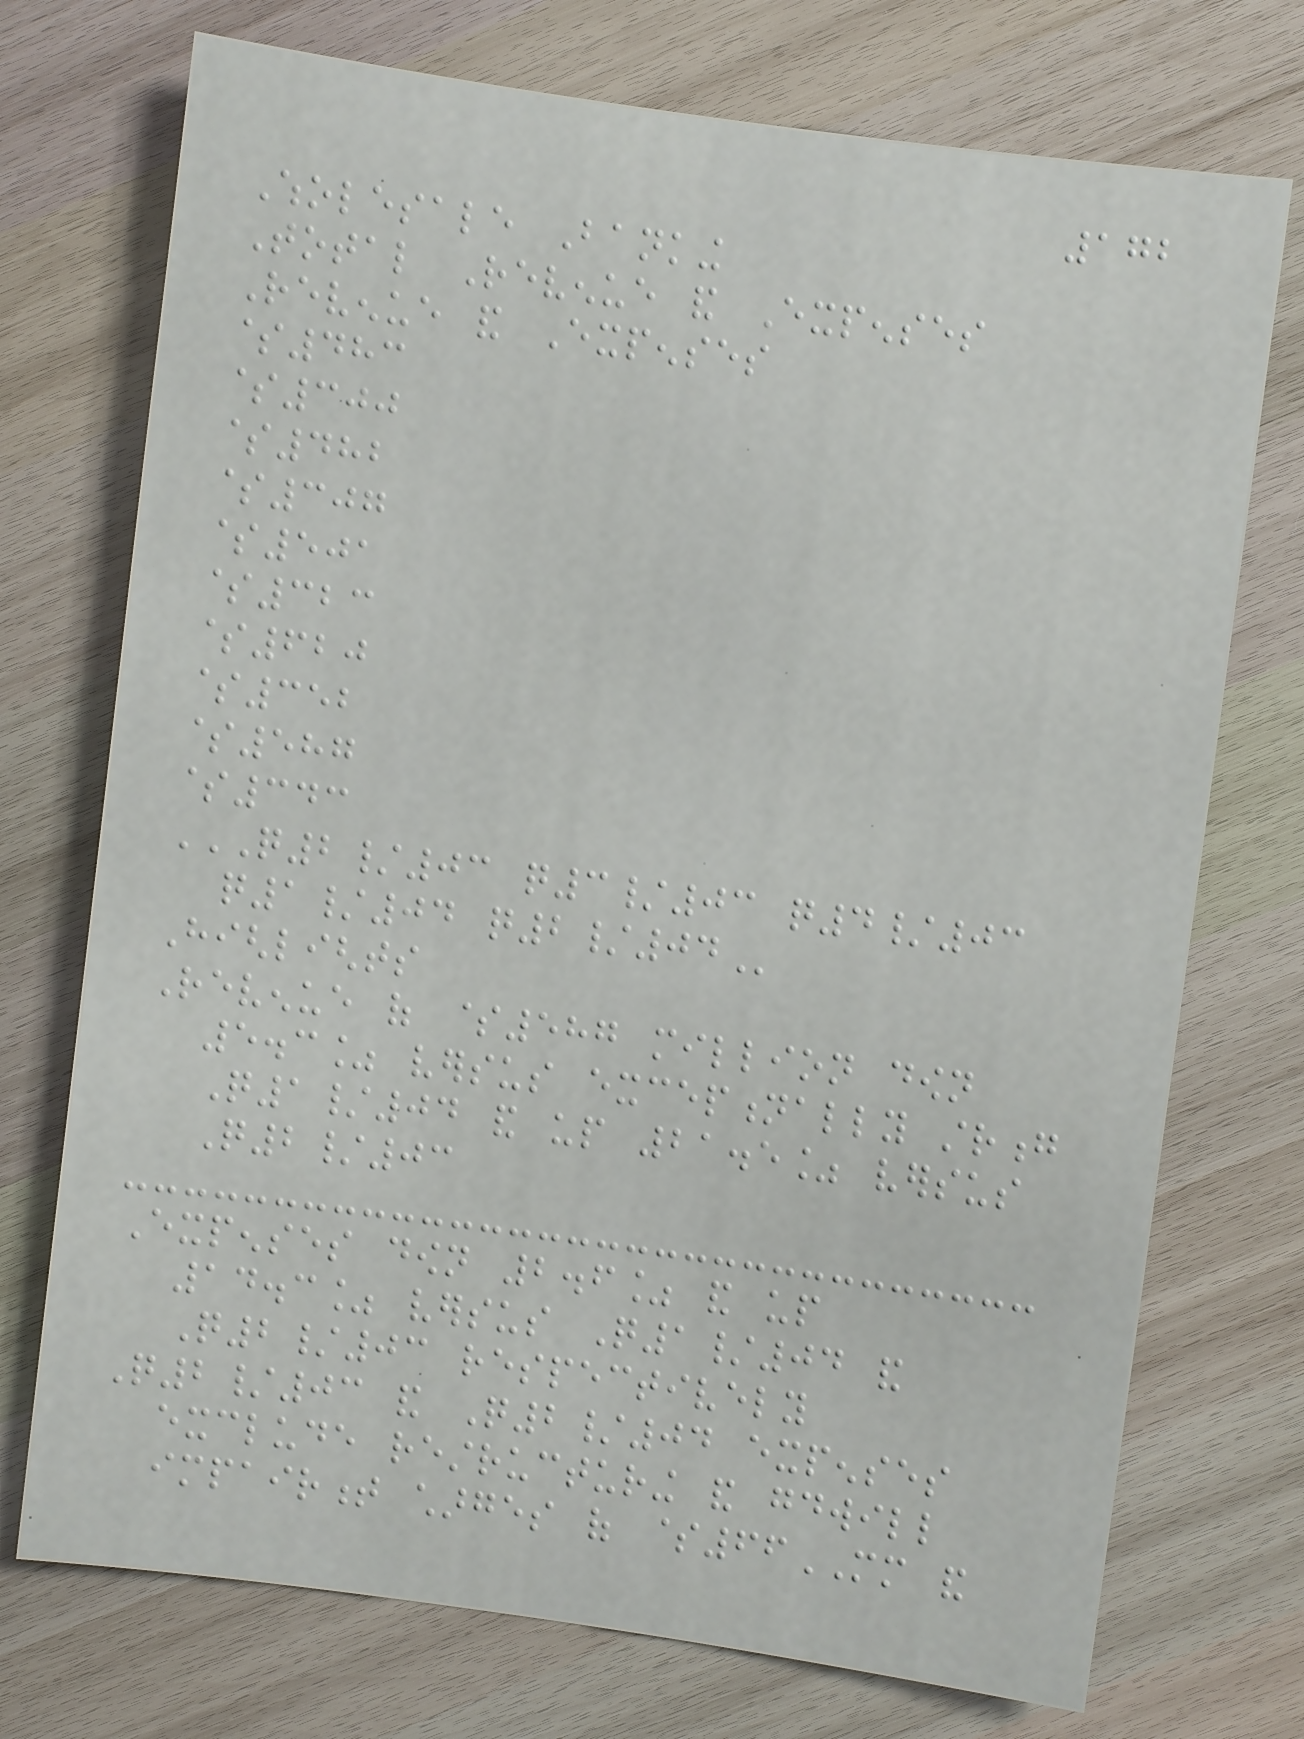172
Wholesale Banking
Total Revenue and Expenses
Revenue and Expenses
$483
$300
$482
$307
$501
$323
$620
$352
$587
$343
Q2/03 Q3/03 Q4/03
Q1/04 Q2/04
Highlights
Revenue of $587 million down
5.3% versus exceptionally strong
Q1/04 and up 21.5% versus
Q2/03
Expenses down 2.6% and up
14.3% versus Q1/04 and
Q2/03 respectively
Q2/03 and Q2/04 expenses
exclude restructuring and goodwill
impairment charges of $66MM and
